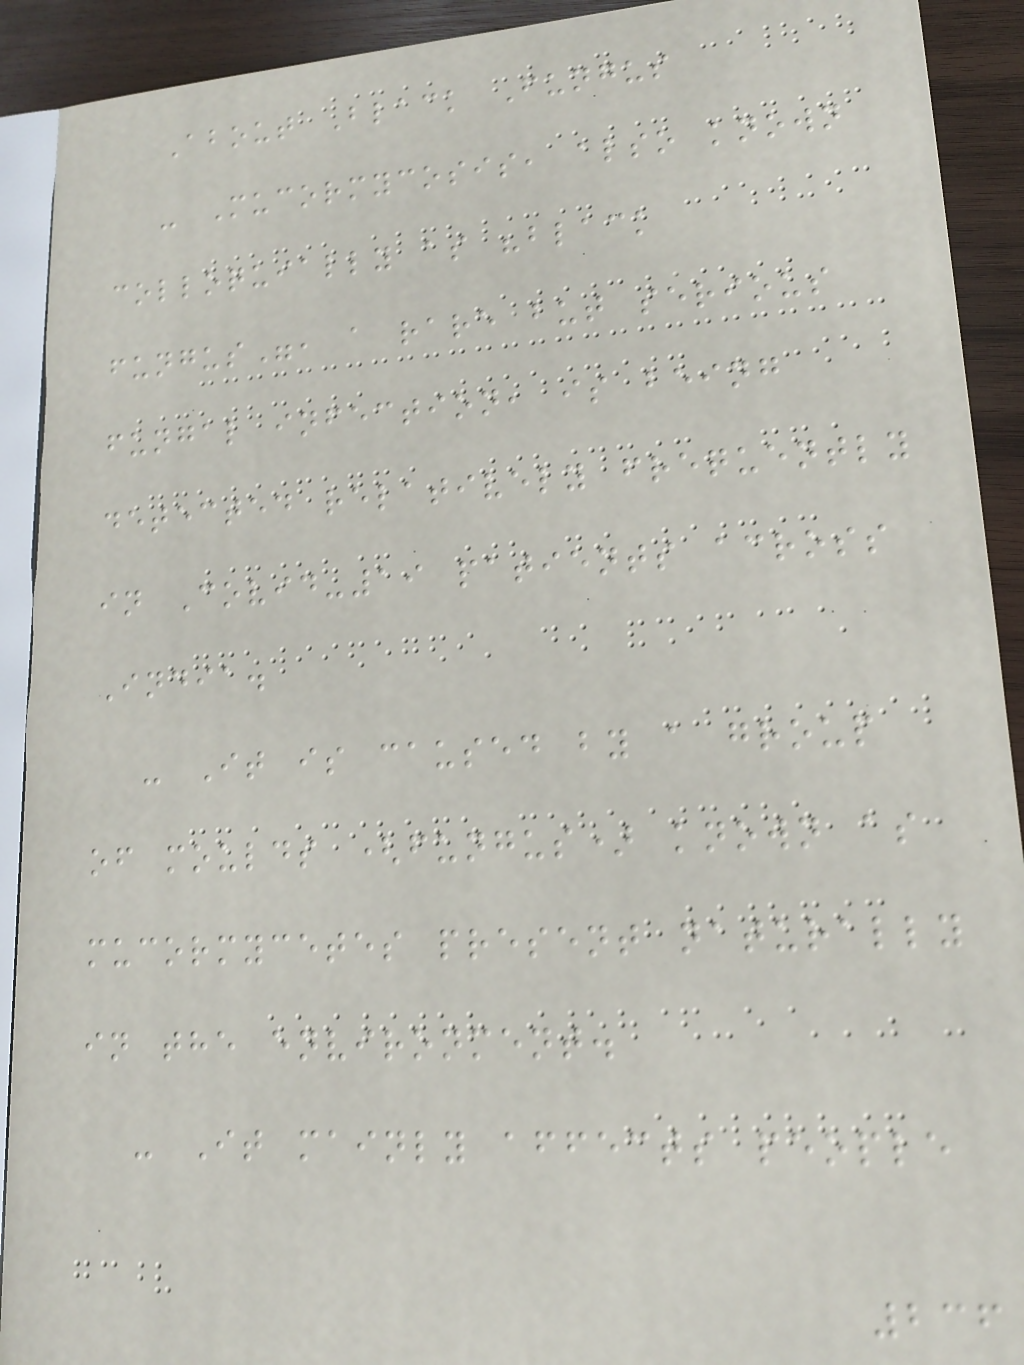About Black Fungus
- Mucormycosis, also known
colloquially as "black
fungus", a rare but serious
fungal infection, is being
detected relatively frequently
in Covid-19 patients across
India.
- It is caused by a group
of moulds (fungus) known as
mucormycetes present naturally
in the environment.
- It mainly affects people
236
